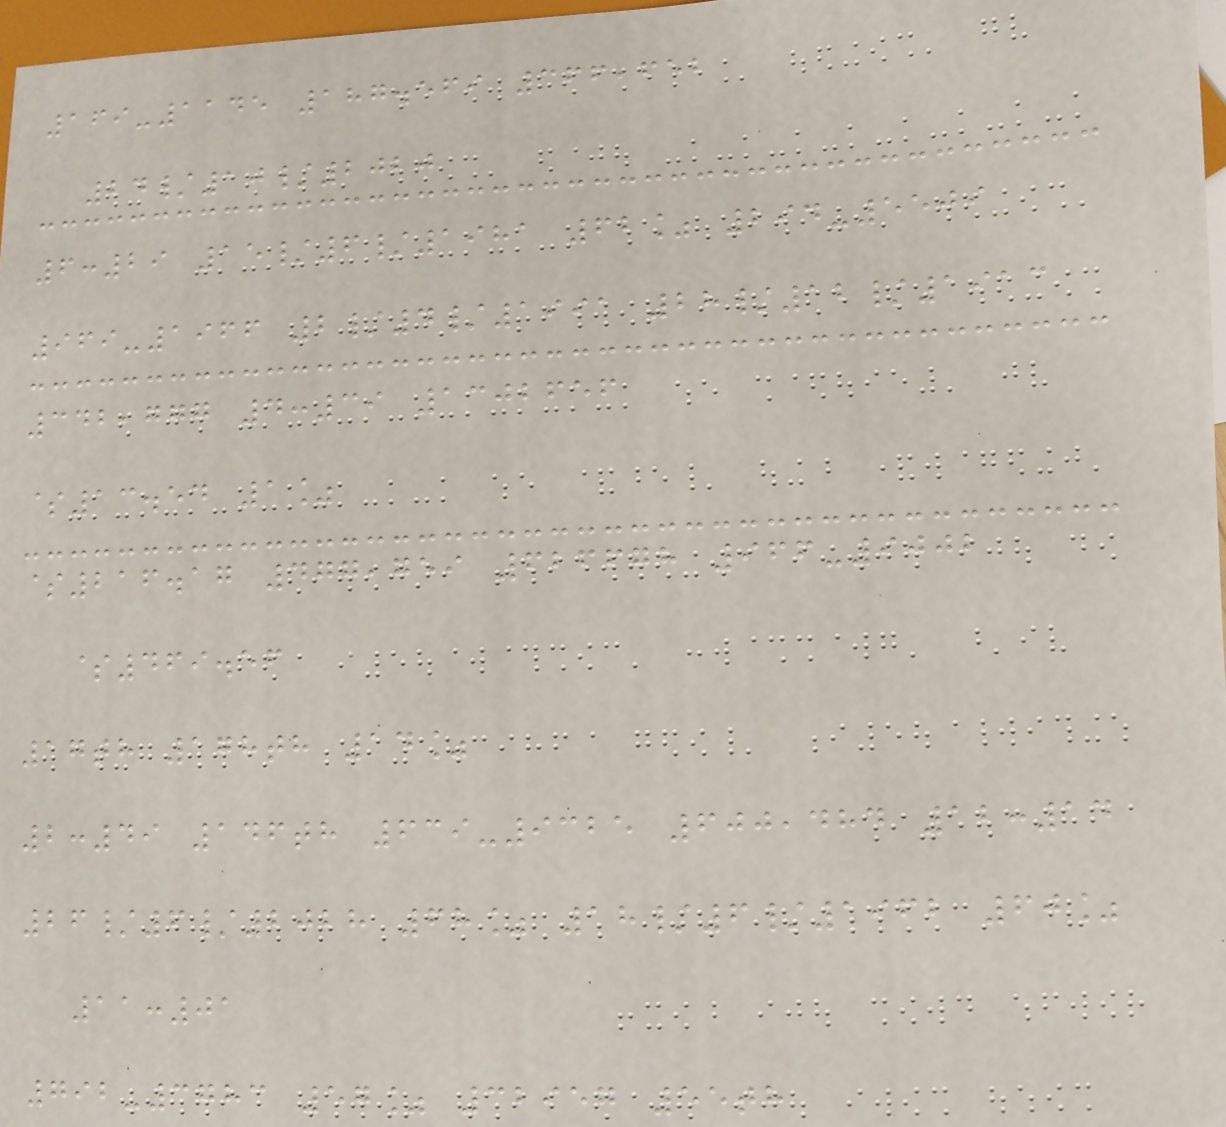169-1145 187.569 366,652
24/10/2020
6:29 15/6/1981 62% 294-5509
969-1966 2/4/1991 28/12/1913
342,777 4:39 1302656
$13.54 1%
$216.17 477,759 626678 966-9002
$469.56
17th 178th 14%
2:49 146th 639-9325 600,484 12:14
26/6/2028 68% 18/6/1962 60%
11:01
792-3783 57% 32957 55th
